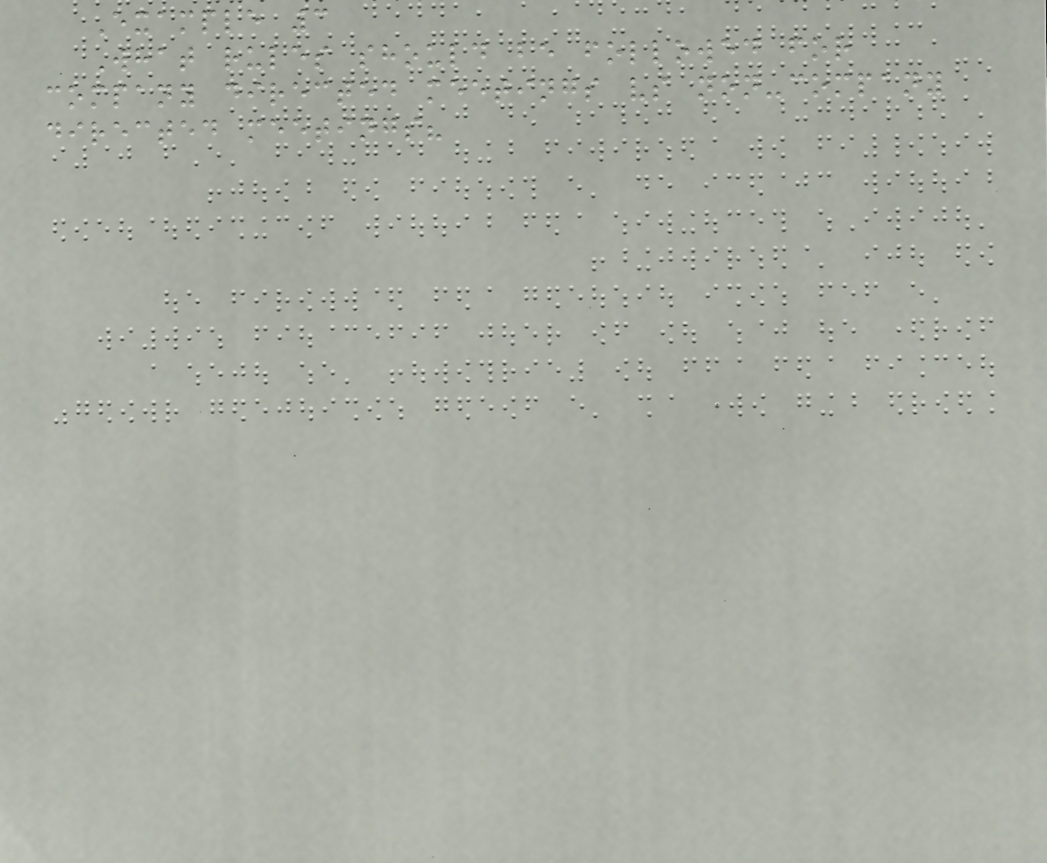Example 3
What rules should be followed for
company directed meetings vs non-company
directed meetings?
